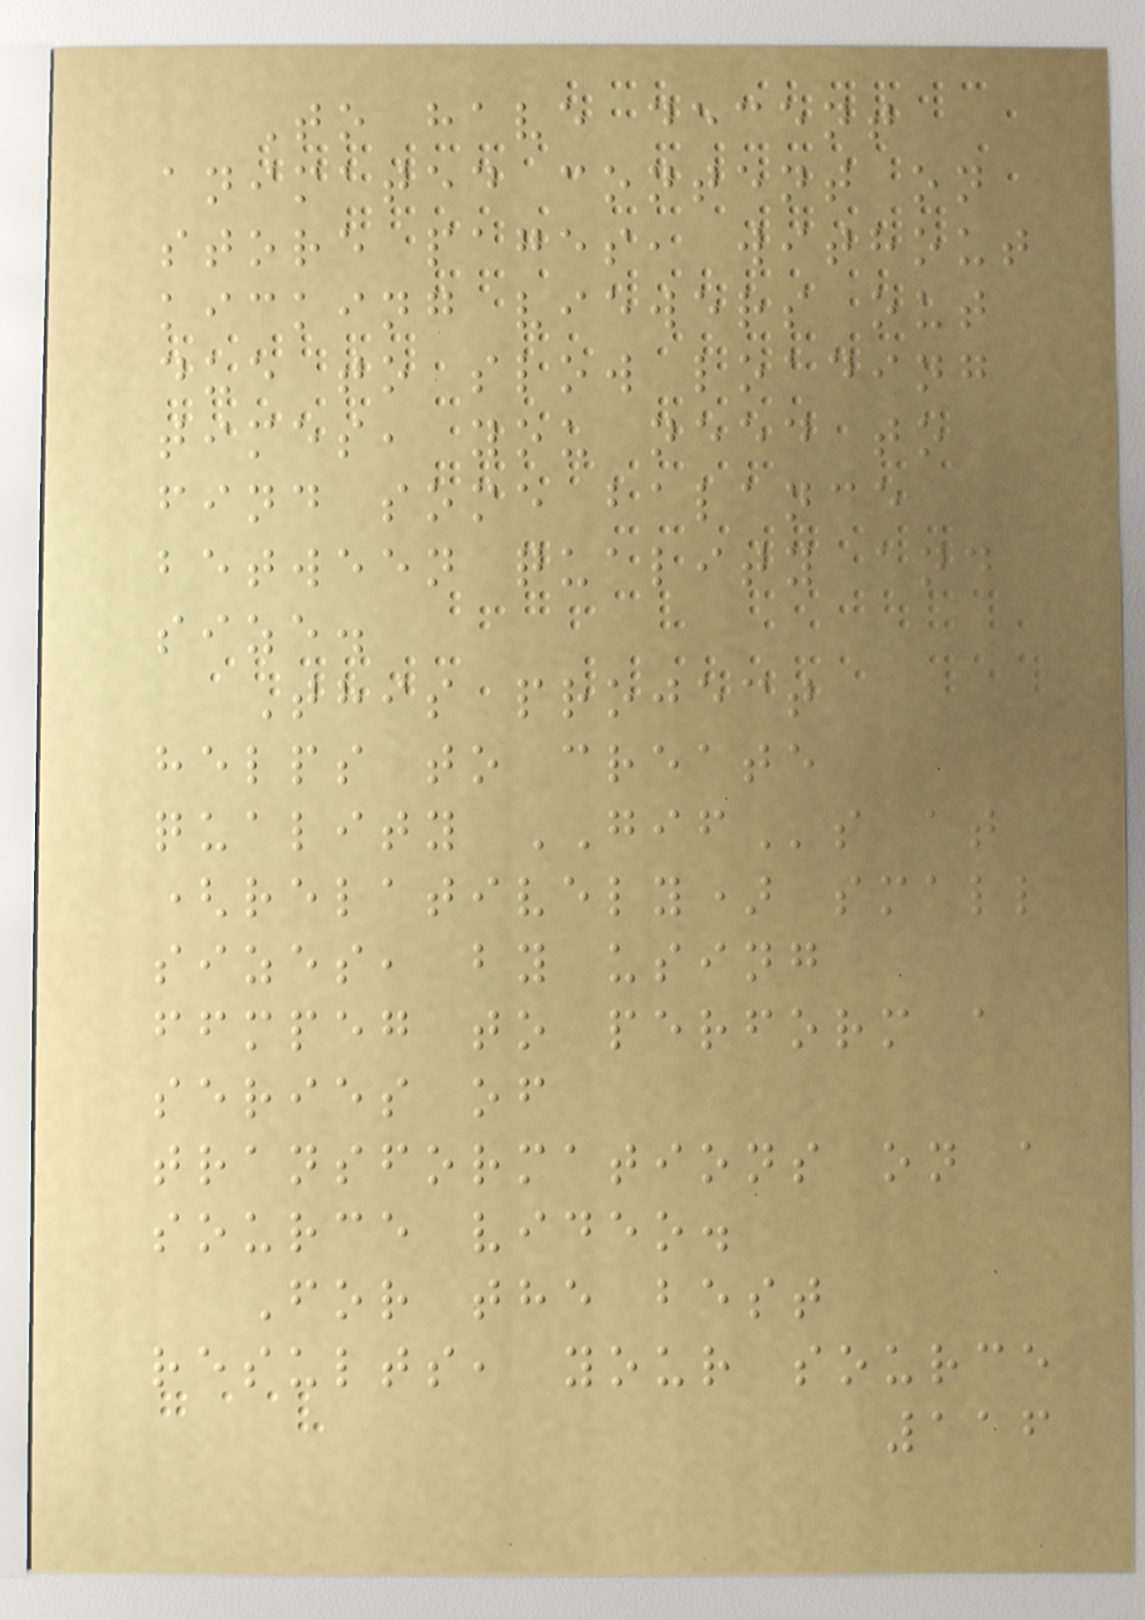To have decent
animated content on
store pages, without
kicking viewers out
due to slow loading
times, you need to
find some balance
between quality and
size.
This project
helps to create
quality GIFs at
(relatively) small
sizes, by using
ffmpeg to perform a
series of
transformations on a
source video.
For the best
results, your source
116
